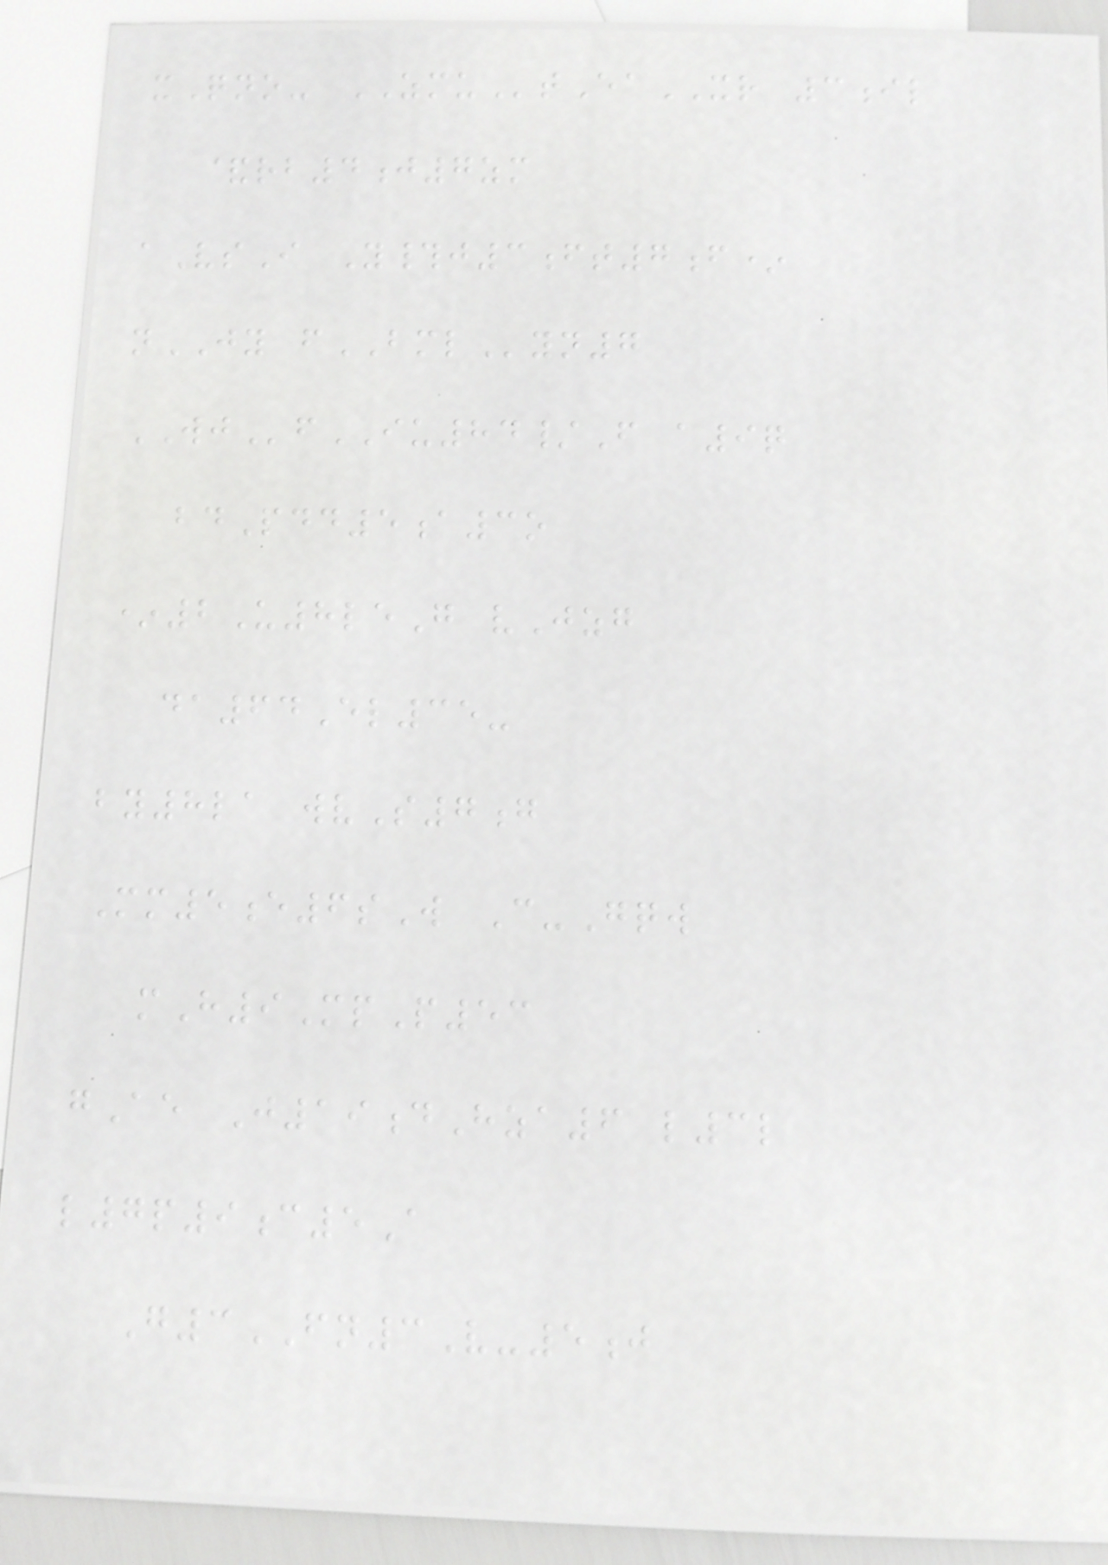xQno- ZMUtEaXR 3il
&rb4j7zm
aVsI Y#j3ft7f*
nJY fBMLyn7
WJfIU84/F a9q
bdPdd5a3o
*2U8leG vJzg
da64El35-
by8la wvS7g
Mm5e6sW C-Gqw
mH9MpP53
gAe J19dHza6 l3l
l7p9c5A
G3FN3V-5j
